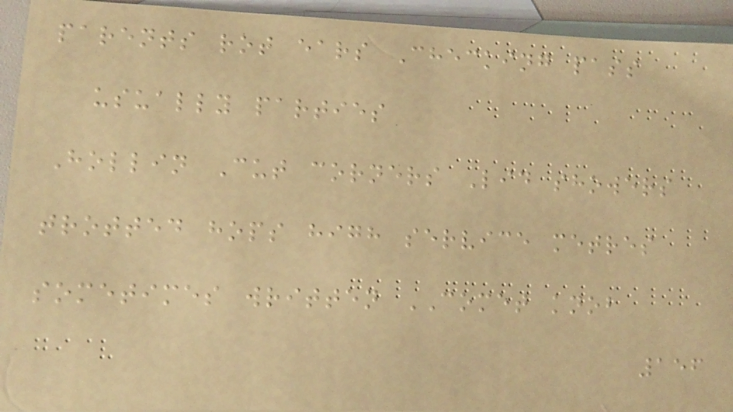parents rot ears Checking pass
usually parties
Hollin Cut corners Lid showers
trotted hops high service metres
sometimes written COMET knob
156
